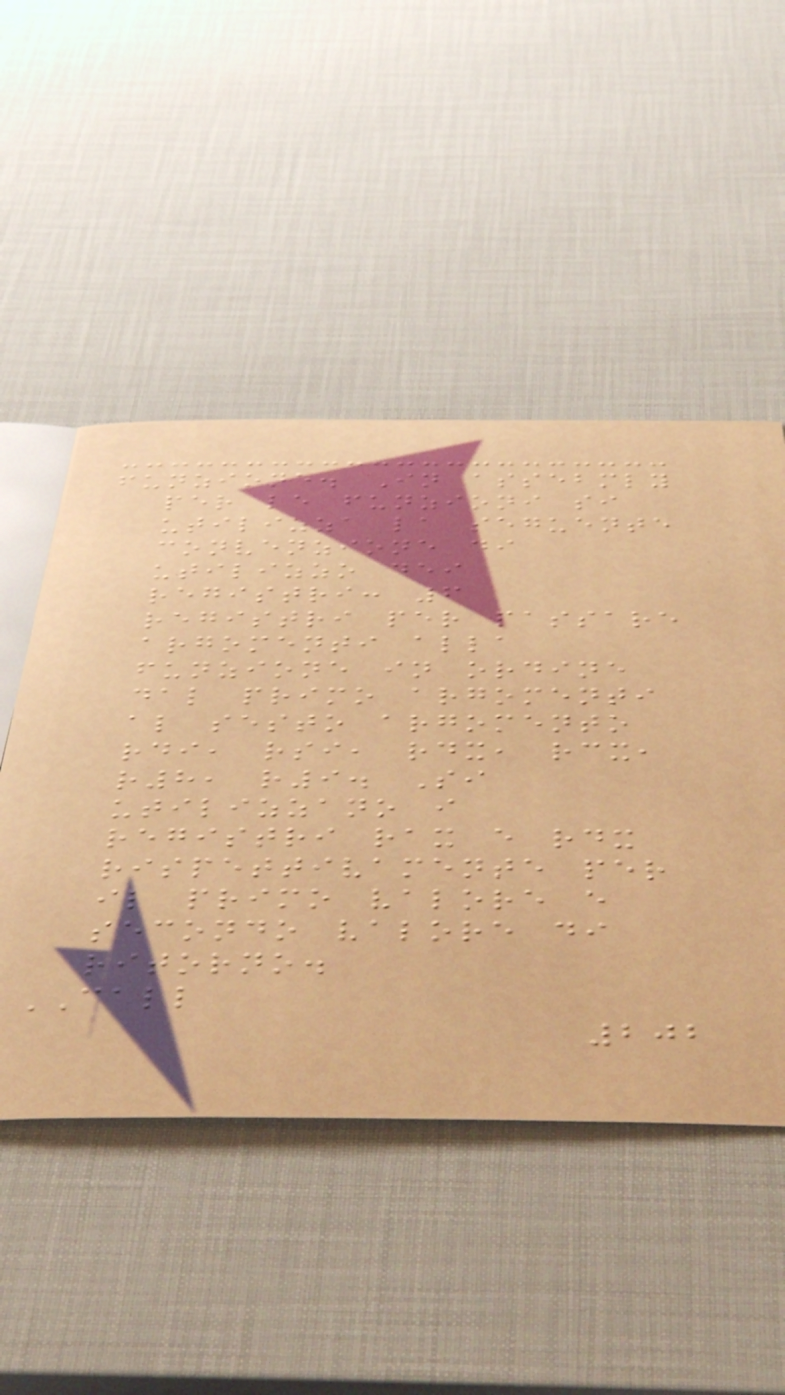funzione. In assebmly
per le funzioni si
utilizza la seguente
convenzione di
utilizzo dei
registri: 6
registri per passare
argomenti alla
funzione in ordine
dal primo argomenti
al sesto argomento
rdi, rsi, rdx, rcx,
r8, r9. Si
utilizzano i
registri rax e rdx
rispettivamente per
il primo valore e
secondo valore di
ritorno.
CALL
202
